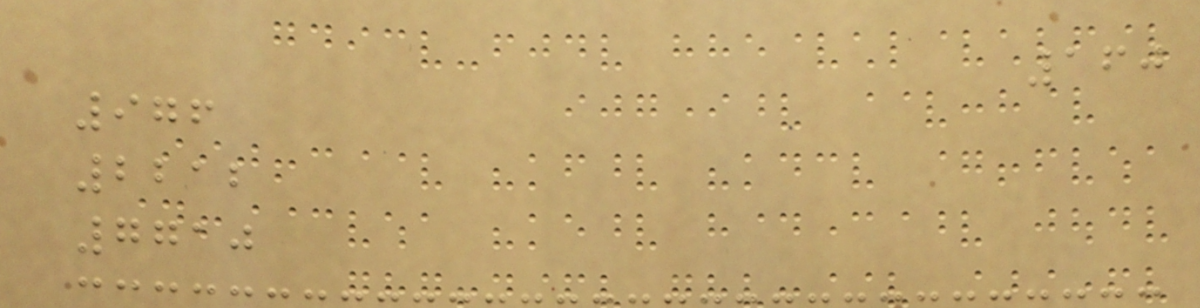160
976
2212
7710
